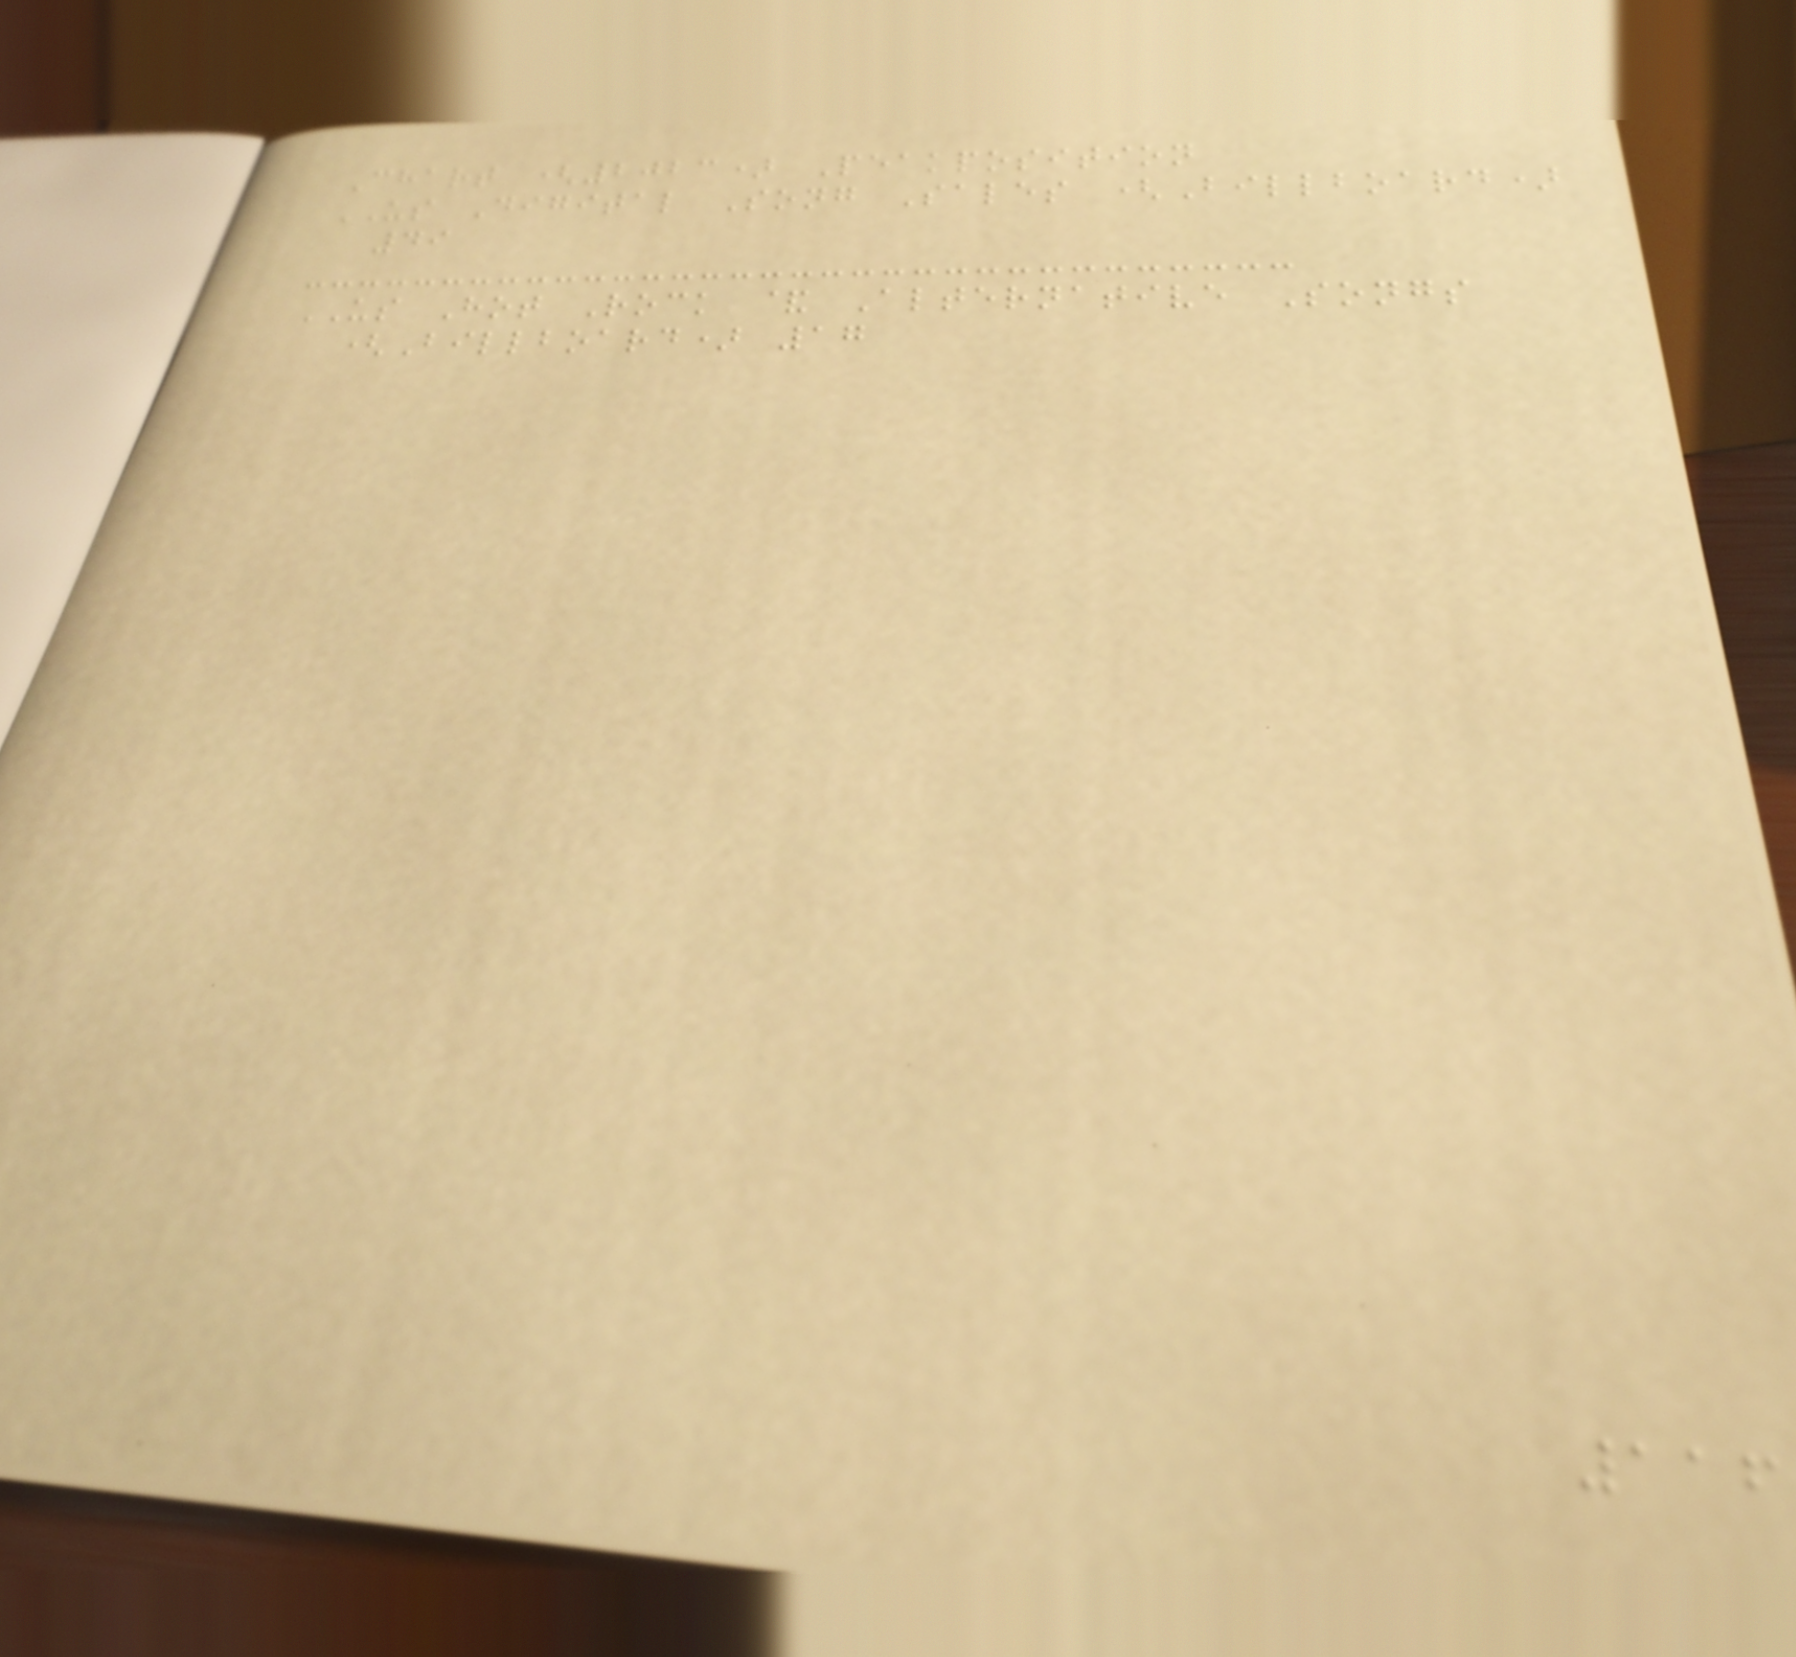Chart (2023) Peakposition
US Digital Song Sales (Billboard)
49
US Hot Rock & Alternative Songs
(Billboard) 17
116
